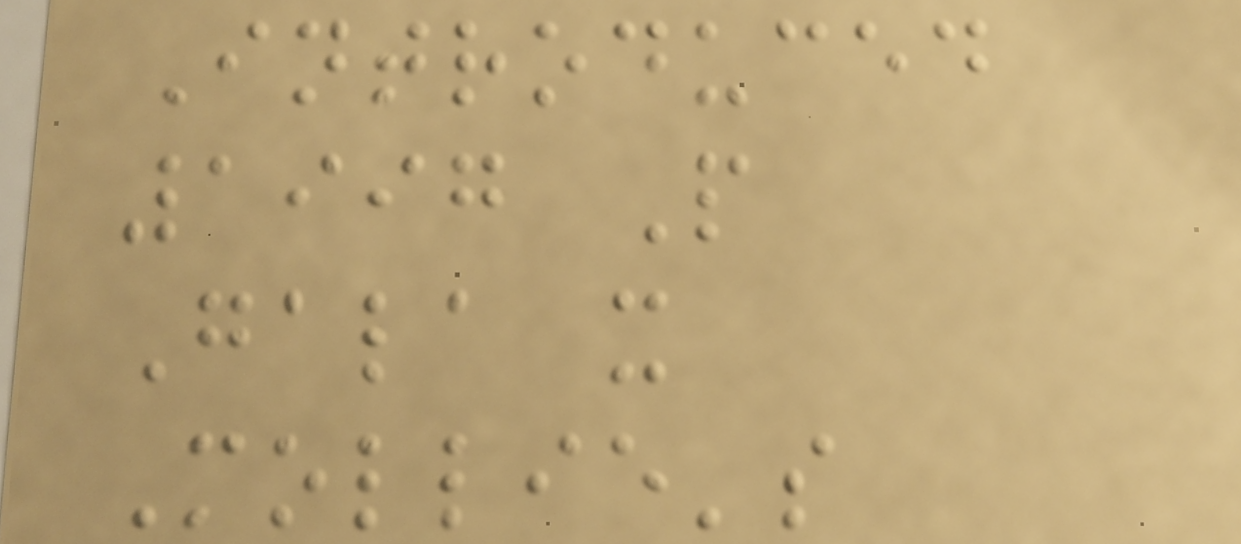Introduced
1997 P
Gala x
Mollie's
